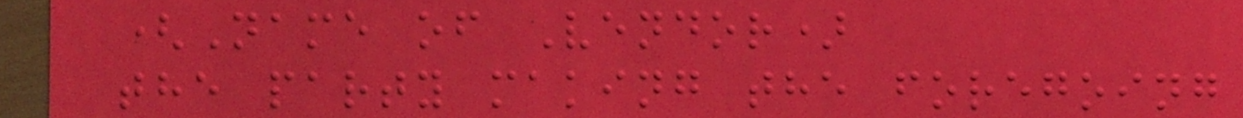(Name of Vendor)
the party making the foregoing
